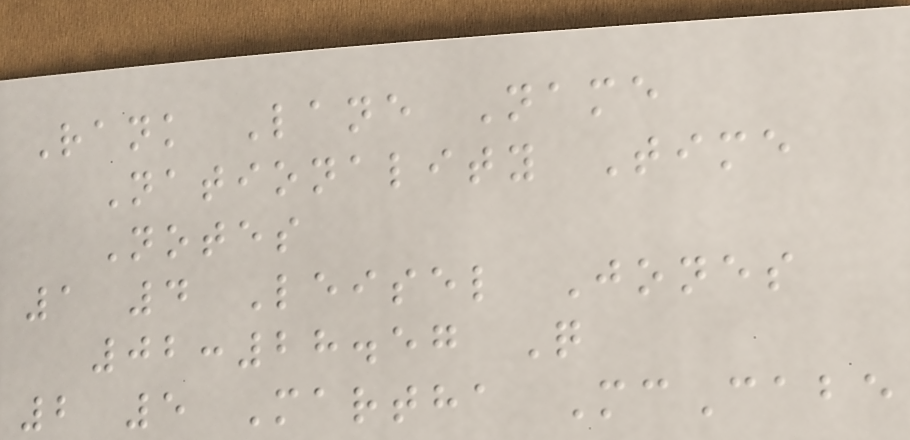Rank Lane Name
Nationality Time
Notes
1 4 Leisel Jones
02:28.57 Q
2 5 Martha McCabe
